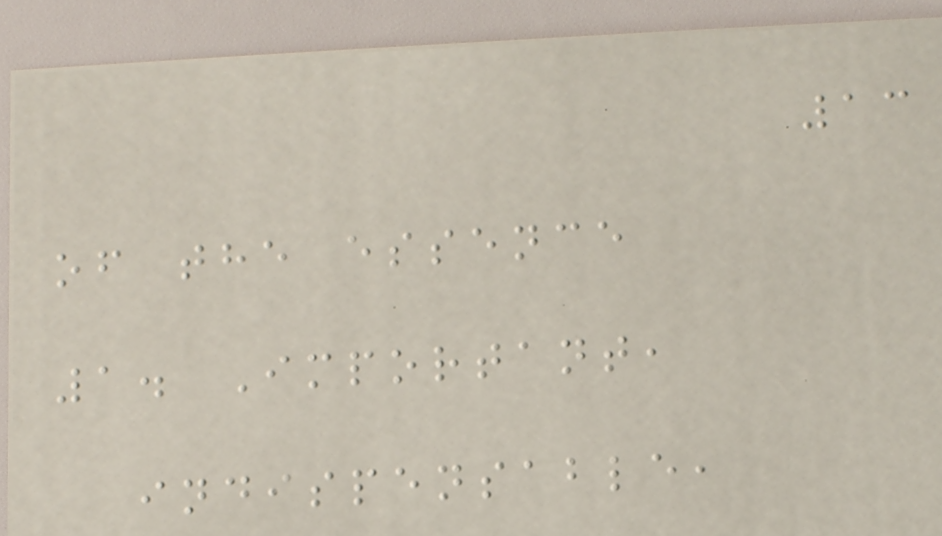13
of the essence
1. Important,
indispensable,
